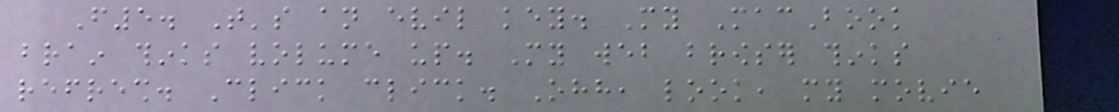F5. That's an evil key. My MacBook
brain thinks volume up. My web browser thinks
refresh. Click click. Ohh, look, my movie
